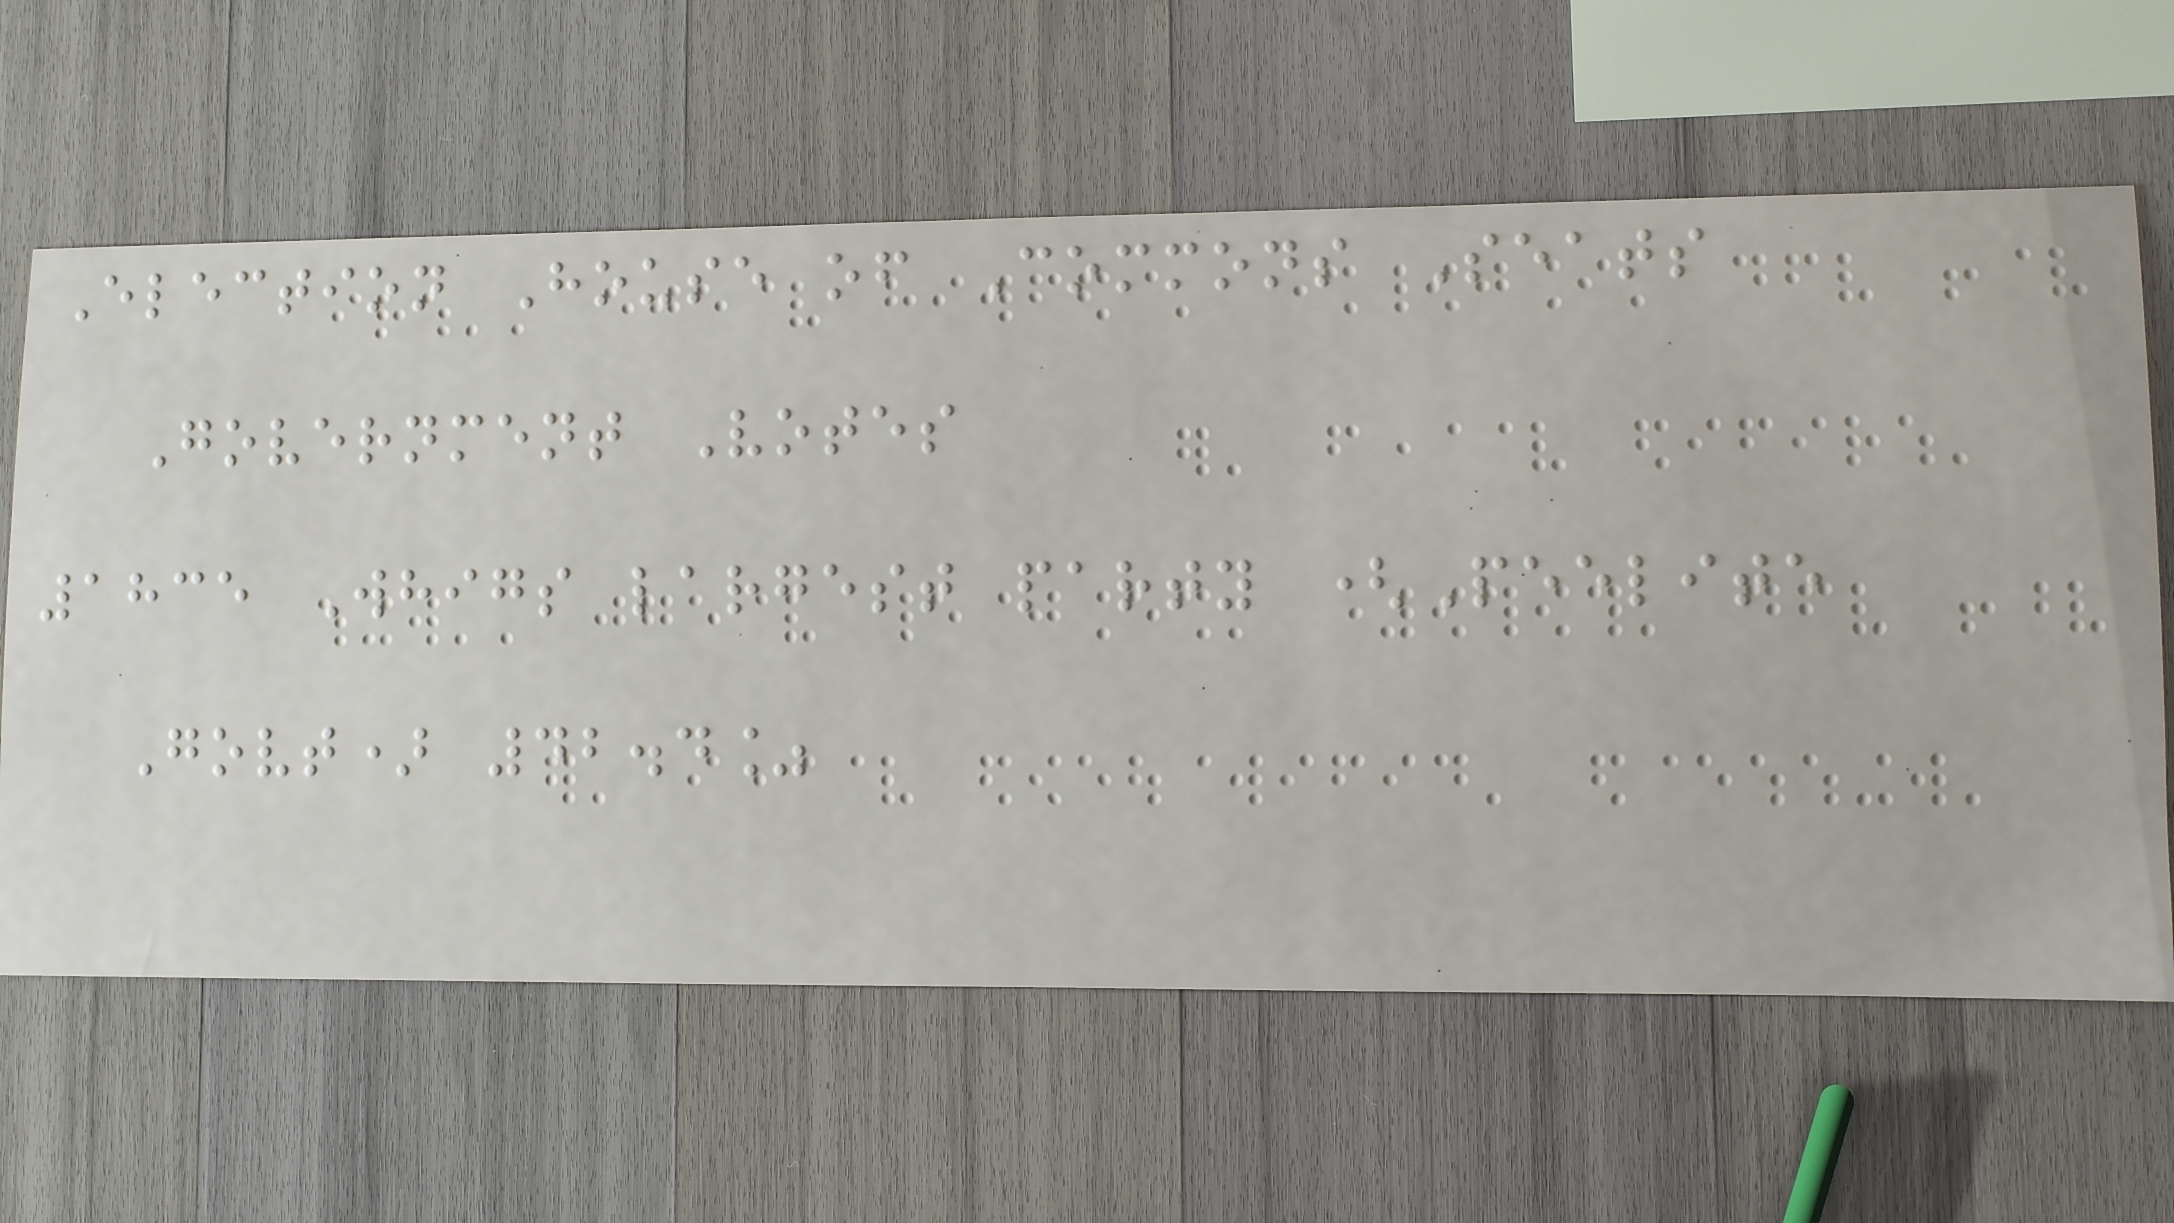Election House of Commons Seats
Government Votes
1835 Whigs largest party (Peelite
Govt) 42.4%
